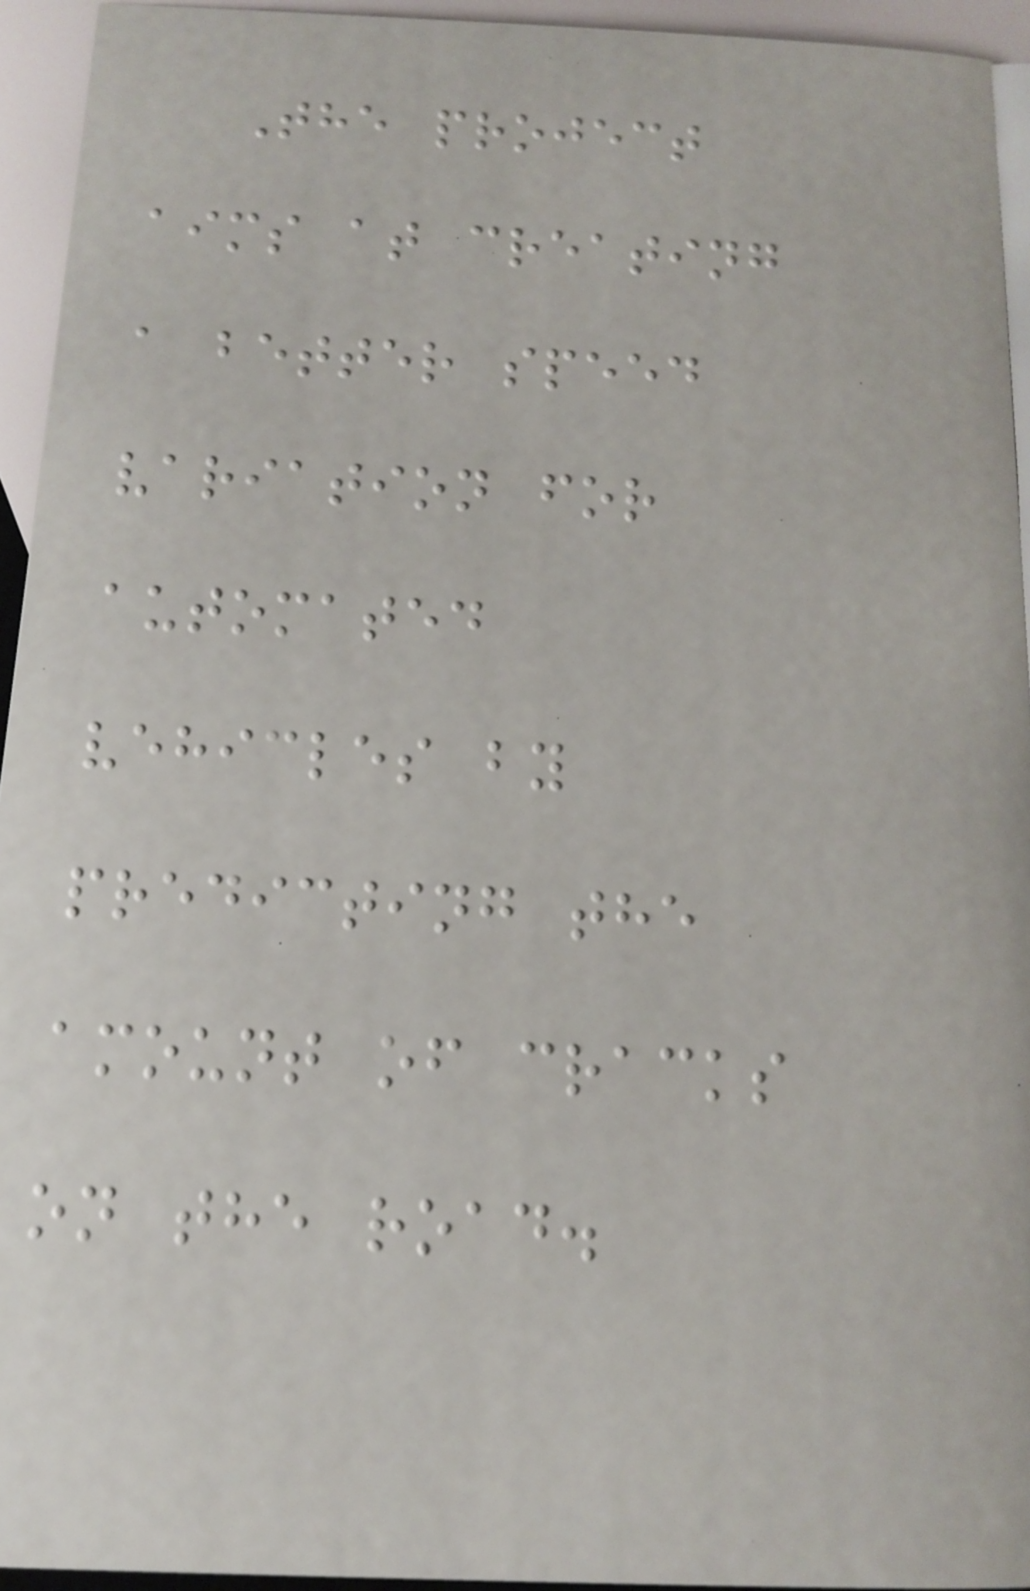The project
aims at creating
a better speed
variation for
automated
vehicles by
predicting the
amount of cracks
on the road.
